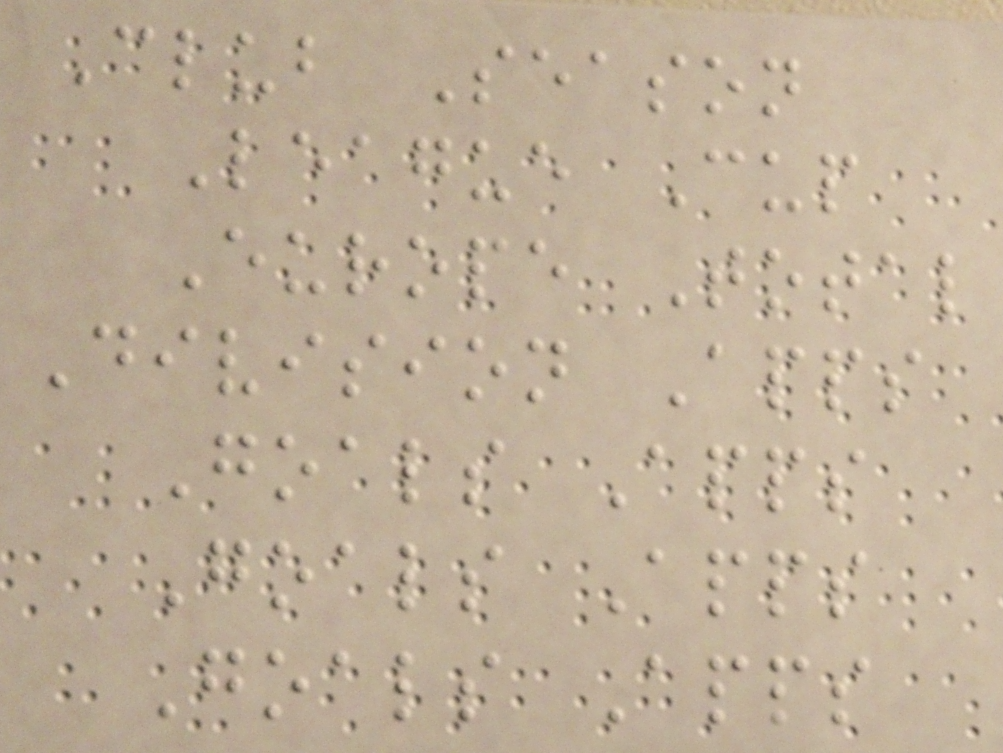Club Season
League Cup
Europe Total
Division Apps
Goals Apps
Goals Apps
Goals Apps
